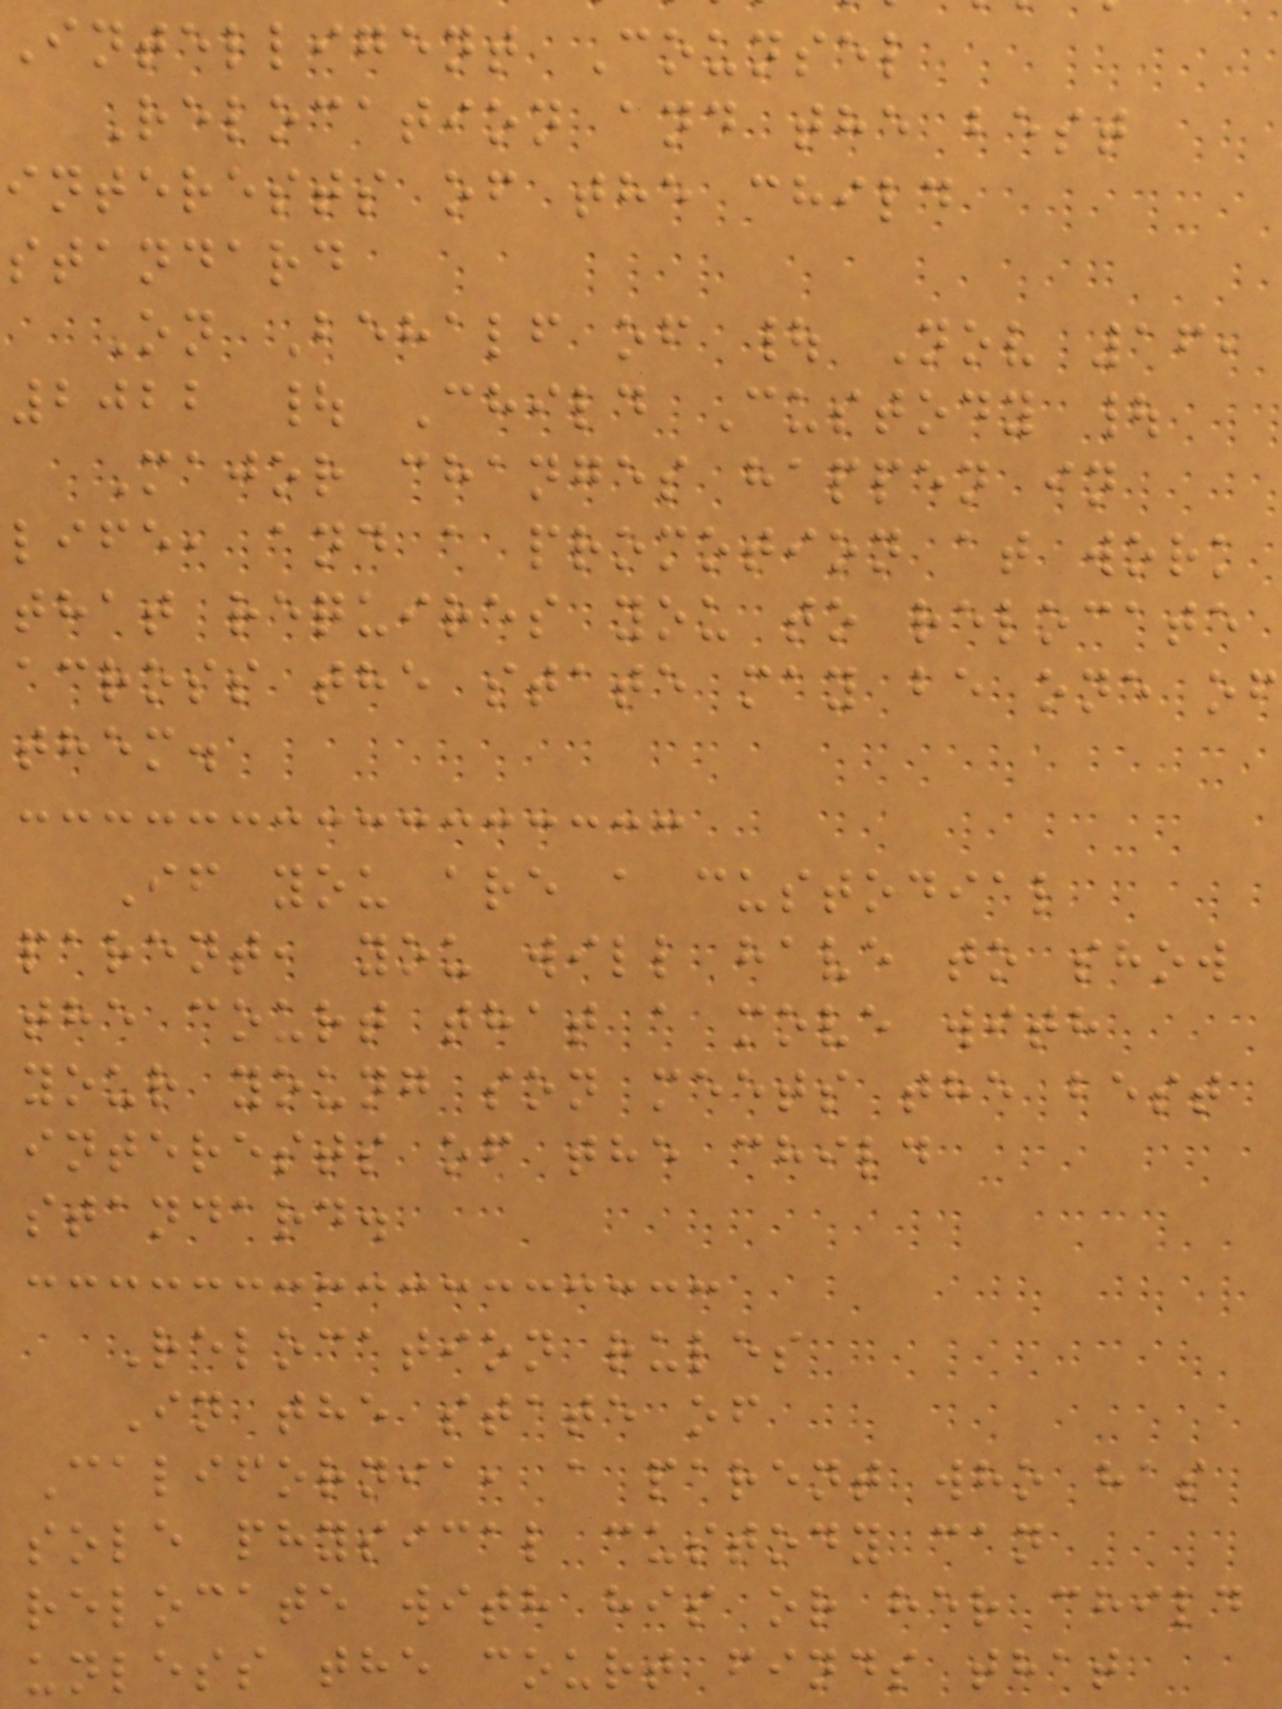intelligent Counsel
Relocation and the best
interests of the child
standard
On Behalf of | Nov 16,
2022 | Child Custody |
Major changes happen in
life, and a promotion at work
that requires you to relocate
across the state may be one of
them.
If you are a custodial
parent, you will have to show
the court that a move with
your young son meets the best
interests of the child
standard.
Relocation rules
In the state of
California, a parent who has
sole physical custody can
relocate with his or her child
unless the court finds that
